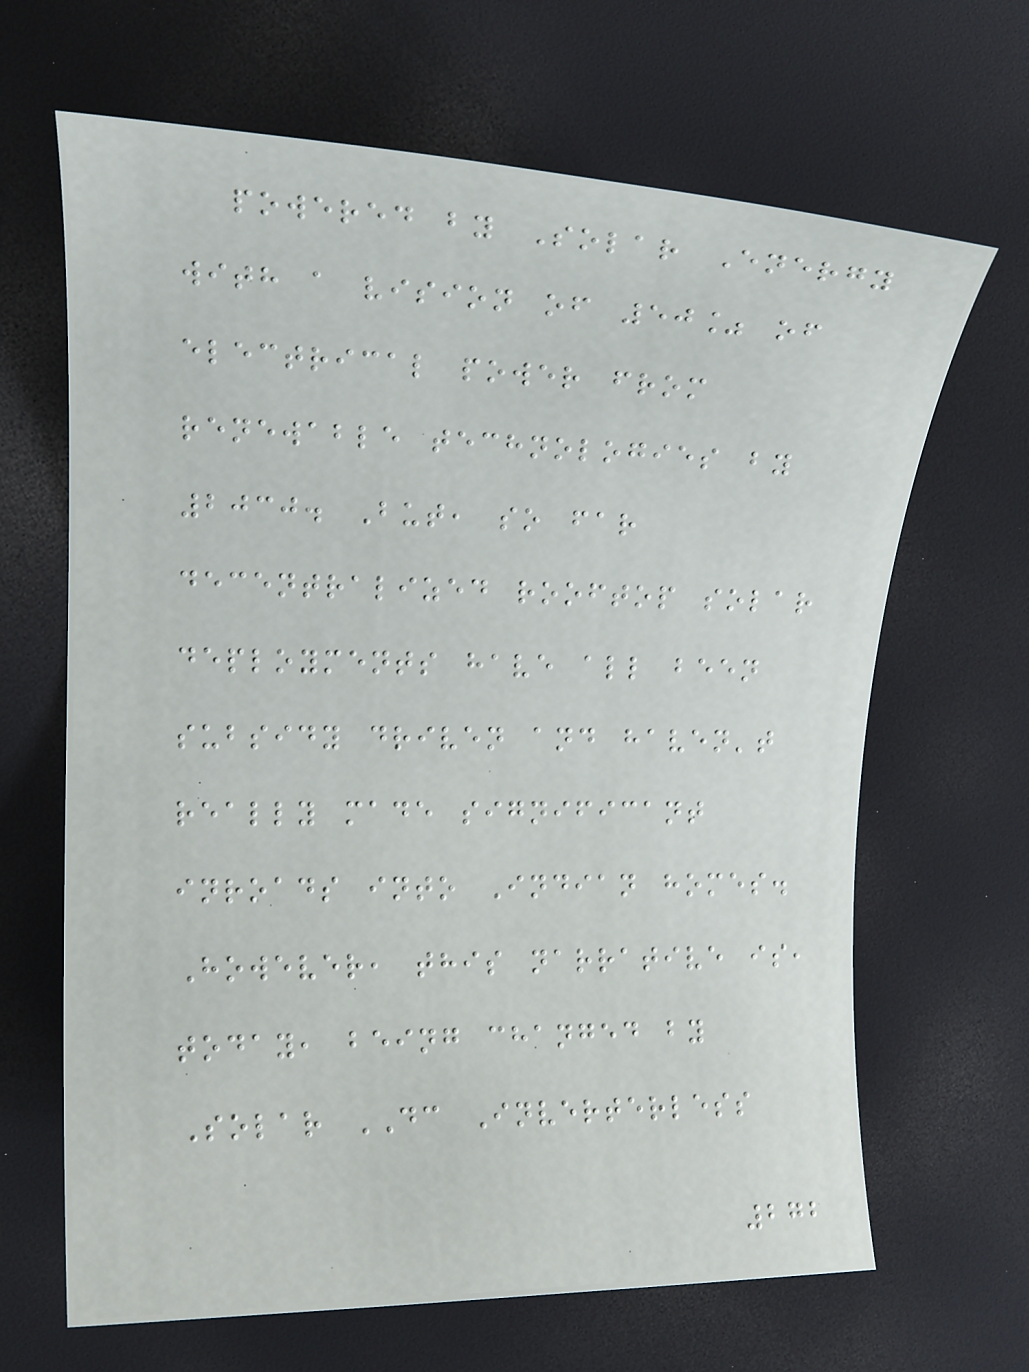powered by Solar Energy
with a vision of 50% of
electrical power from
renewable technologies by
2030. But, so far
decentralized rooftop solar
deployments have all been
subsidy driven and haven't
really made significant
inroads into Indian homes.
However, this narrative is,
today, being changed by
Solar DC Inverterless
272
